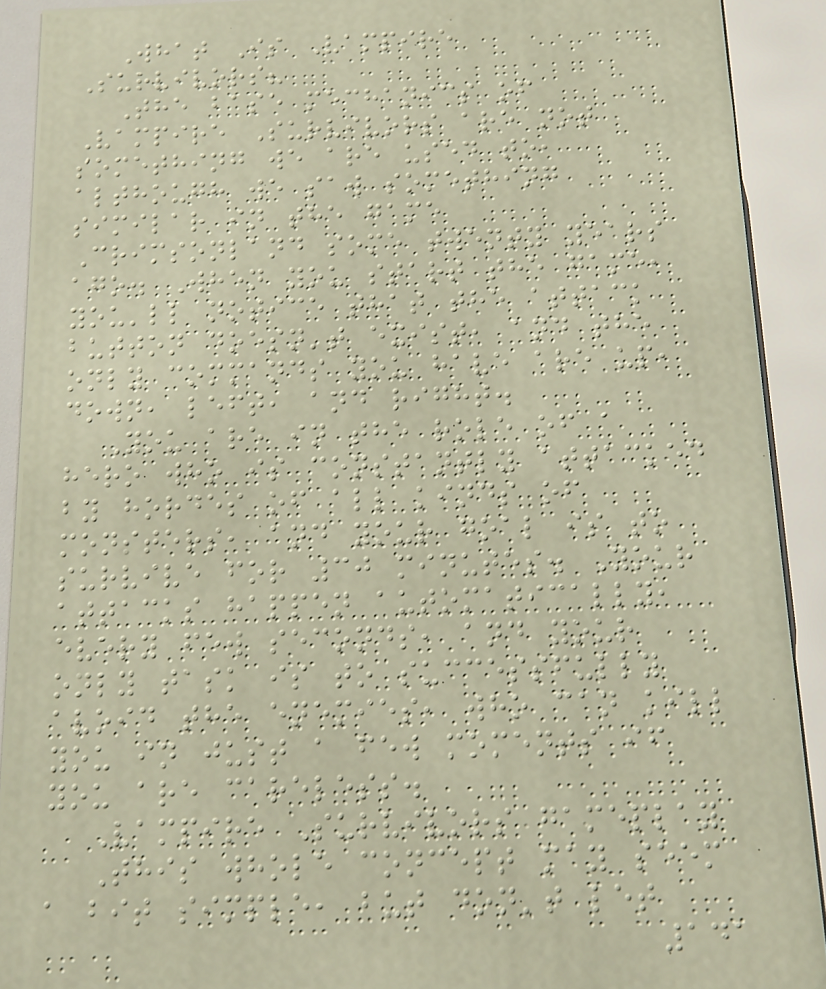What Is Vampire
Survivors?
The base mechanics of
Vampire Survivors are not
something we are used to,
although we saw something
similar in the game
Crimsonland some twenty years
ago. When you start the game,
you'll notice that the attack
button doesn't exist, and the
only commands you have are up,
down, left, and right.
You are in the role of a
hero who is constantly attacked
by hordes of all kinds of
monsters, and your goal is to
survive for 30 minutes. Your
attacks happen automatically,
every few seconds, and your
only task is to successfully
avoid the enemies, who can kill
you in just a few moments if
you are careless.
Vampire Survivors gameplay
This whole concept may seem
a bit simple, but don't let
141
